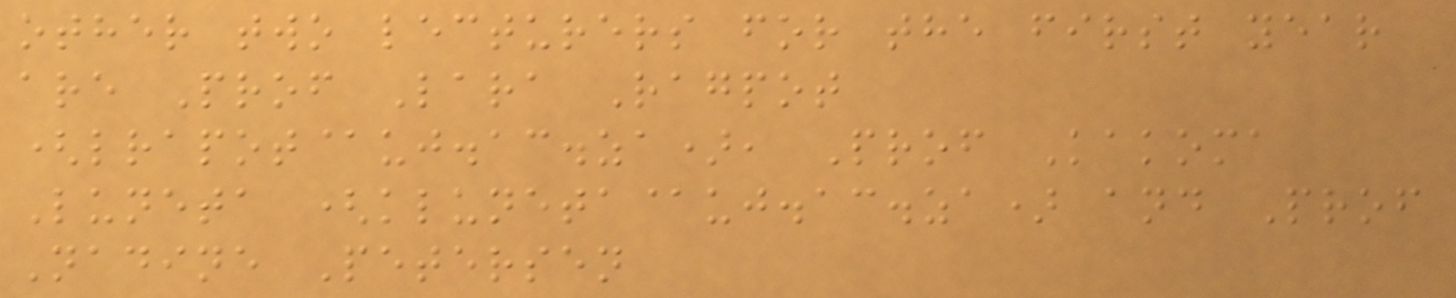other two lecturers for the first year
are Prof Lara Ragpot
(lrapot@uj.ac.za), Prof Kakoma
Luneta (kluneta@uj.ac.za) and Prof
Nadine Petersen
